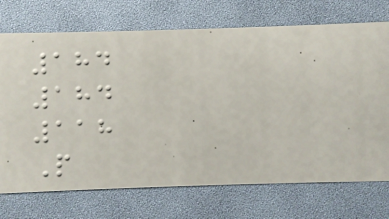184
184
118
P
